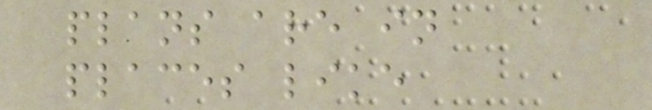plans are in
places like
